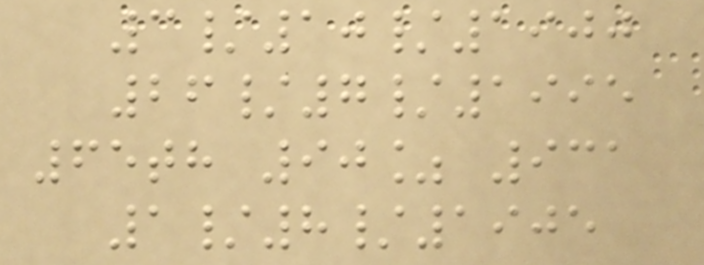3/10/1900
26/7/1995
65th 90% 931
1/8/1905
